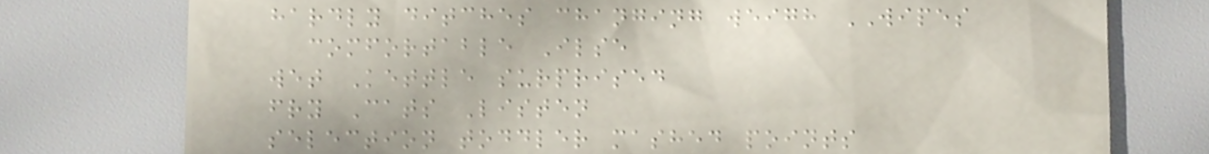hardly ditches changing weigh WIPES
comfortable Ilse
wet Kettle surprised
fry Cats Listen
selection toddler mashed points
